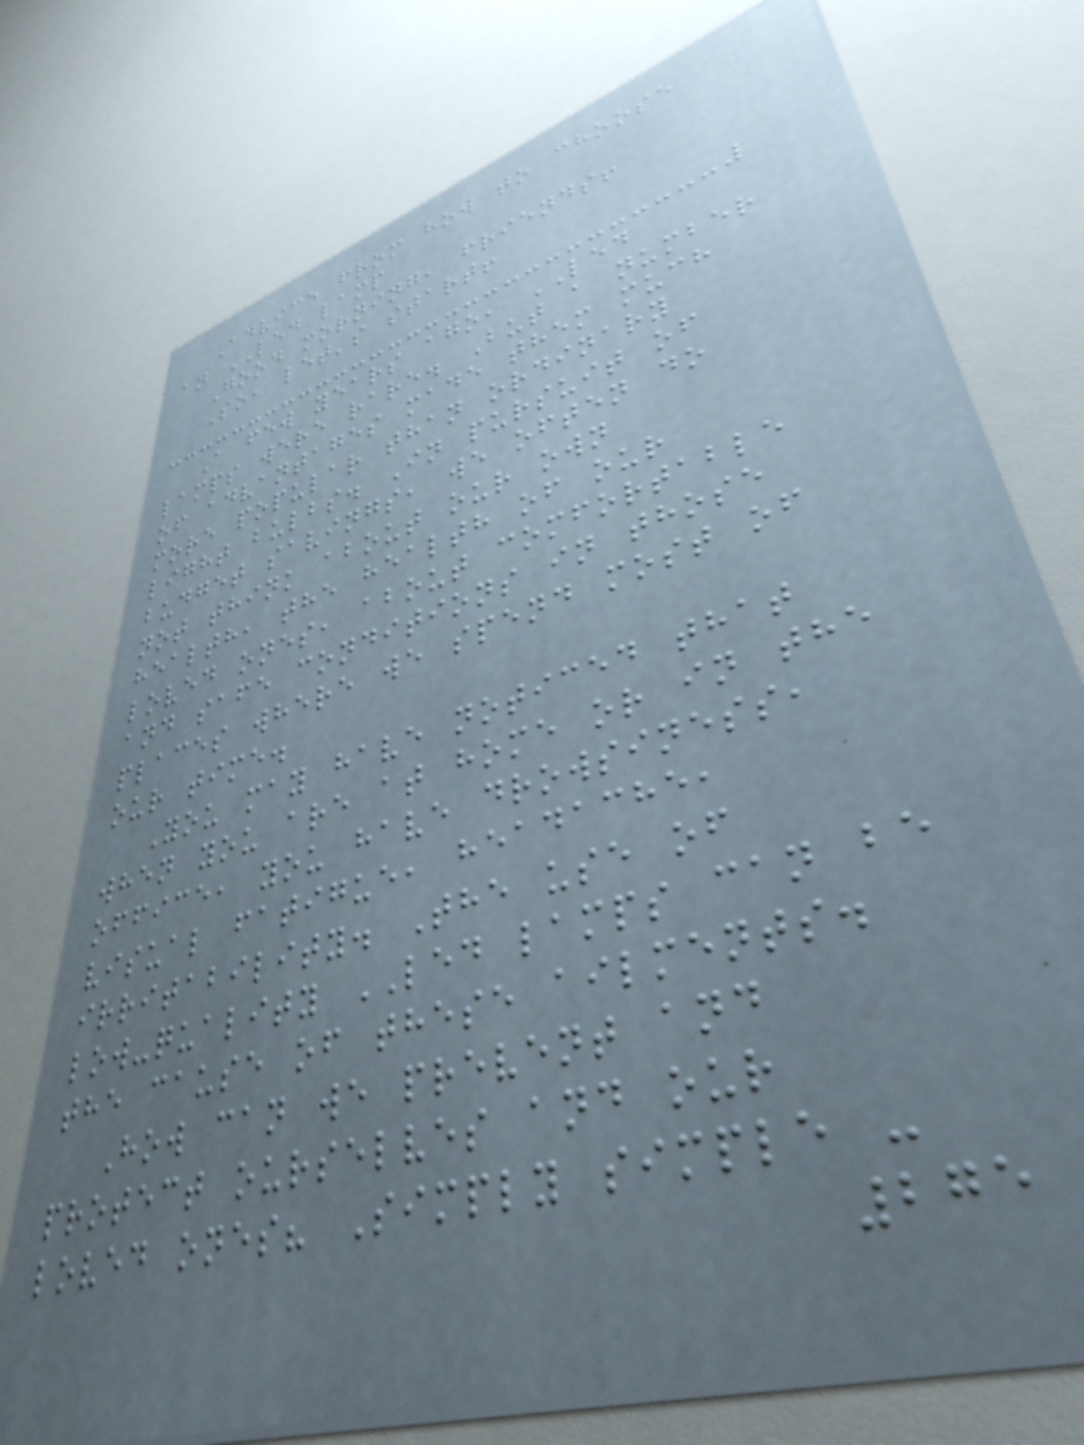Advice from how to choose
an LED lamp
Good morning, friends!
So, let's start!
A few years ago, LED
lamps were rare. But a number
of advantages made them much
more popular than ordinary
light bulbs. In pursuit of
budget savings, we often do
not think about our own
health, the health of our
loved ones, about comfortable
and safe conditions in those
places where we spend most of
our time.
You may have noticed that
when you are at home or in the
office, you have drowsiness,
visual fatigue, headache,
irritability. The use of
low-quality LED lamps can be
the cause of these ailments.
How can we prevent and
protect ourselves and our
loved ones? Simply simple -
275
